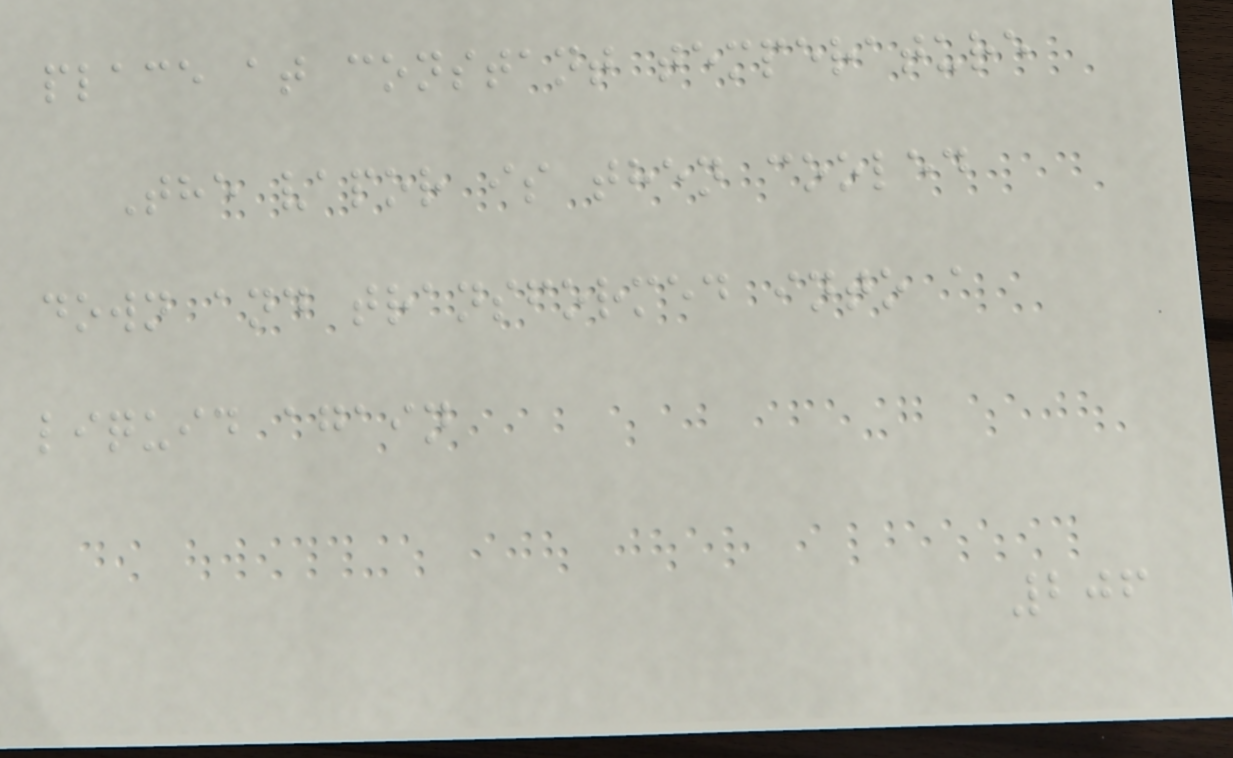place at constant temperature
The vapor is then cooled
down and transformed into a
liquid again
206
